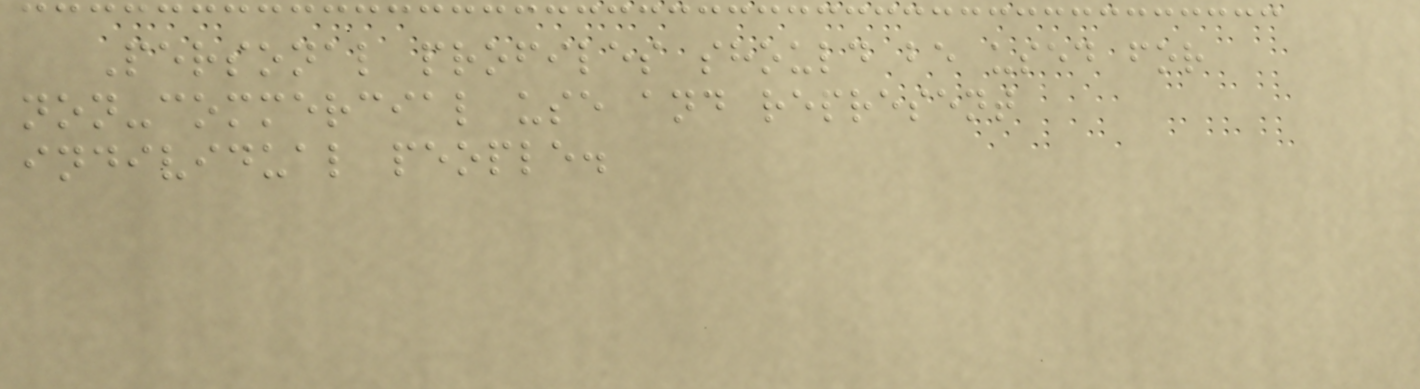Personal profiles should be used for
non-commercial use and represent
individual people.
